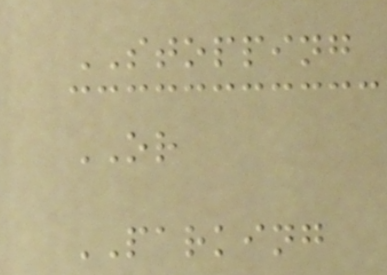STOPPING
OR
PARKING
